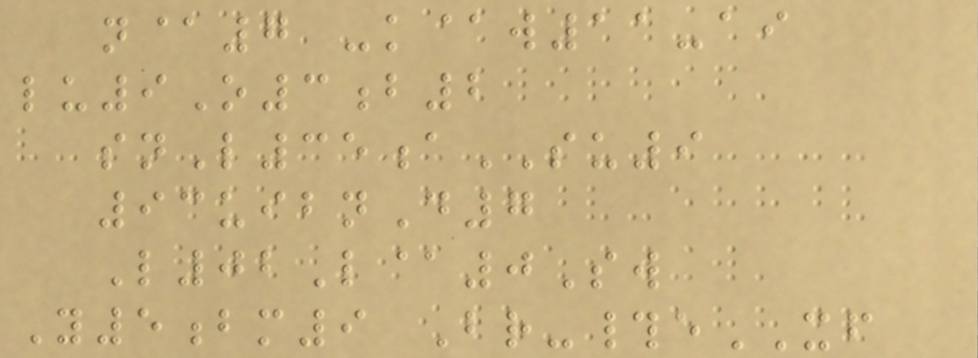n@7 -k@w11-ai
lu9O3b2
snL35aSU9
93uibnD7
L02L@0Sw
Y5bm9 Br-#eXF
